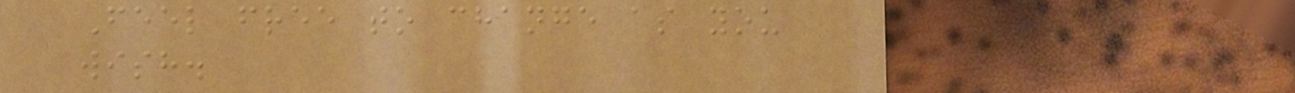Feel free to change as you
wish.
